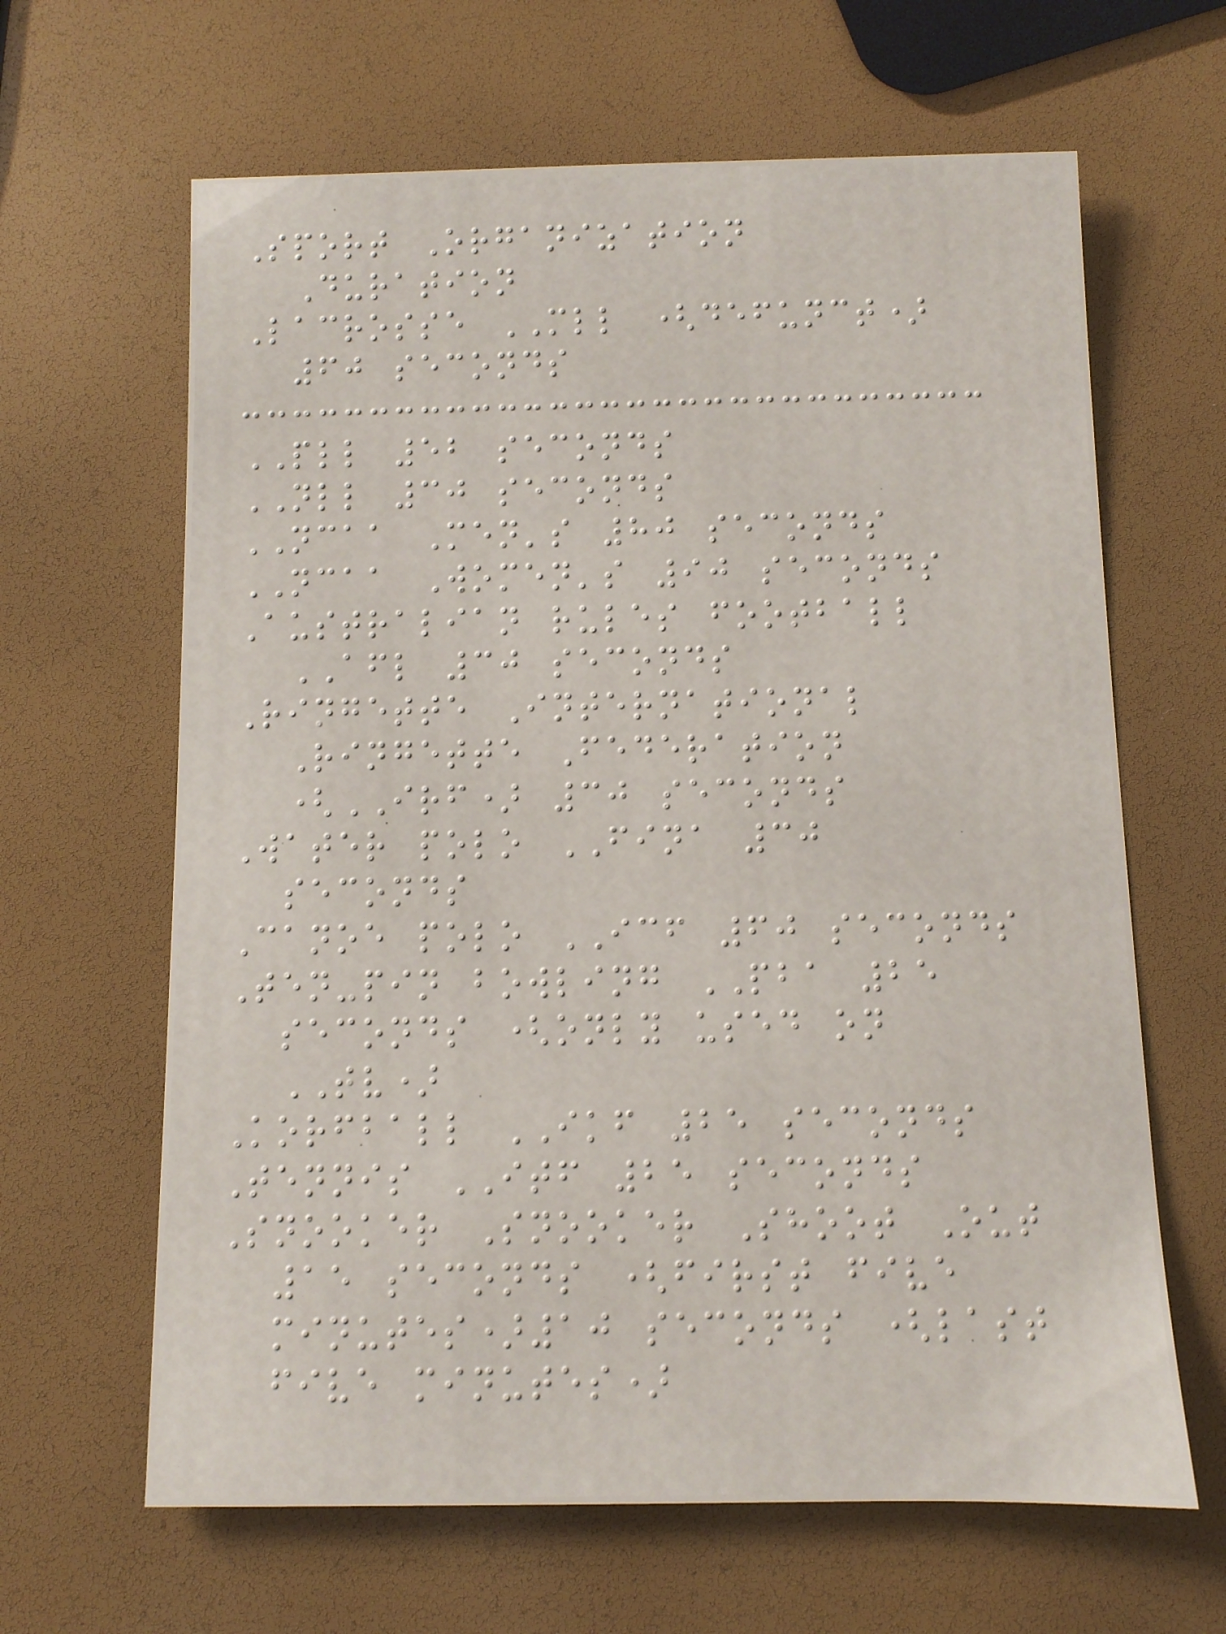Sport Organization
Duration
Lacrosse MLL (defunct)
60 seconds
PLL 52 seconds
NLL 30 seconds
NCAA Men's 80 seconds
NCAA Women's 90 seconds
Australian rules football
AFL 30 seconds
Ringette International
Ringette Federation
(IRF) 30 seconds
Water polo FINA 30
seconds
Canoe polo ICF 60 seconds
Ten-pin bowling PBA 25
seconds (only used on
TV)
Korfball IKF 25 seconds
Tennis ITF 25 seconds
Snooker Snooker Shoot Out
15 seconds (first five
minutes)10 seconds (last
five minutes)
